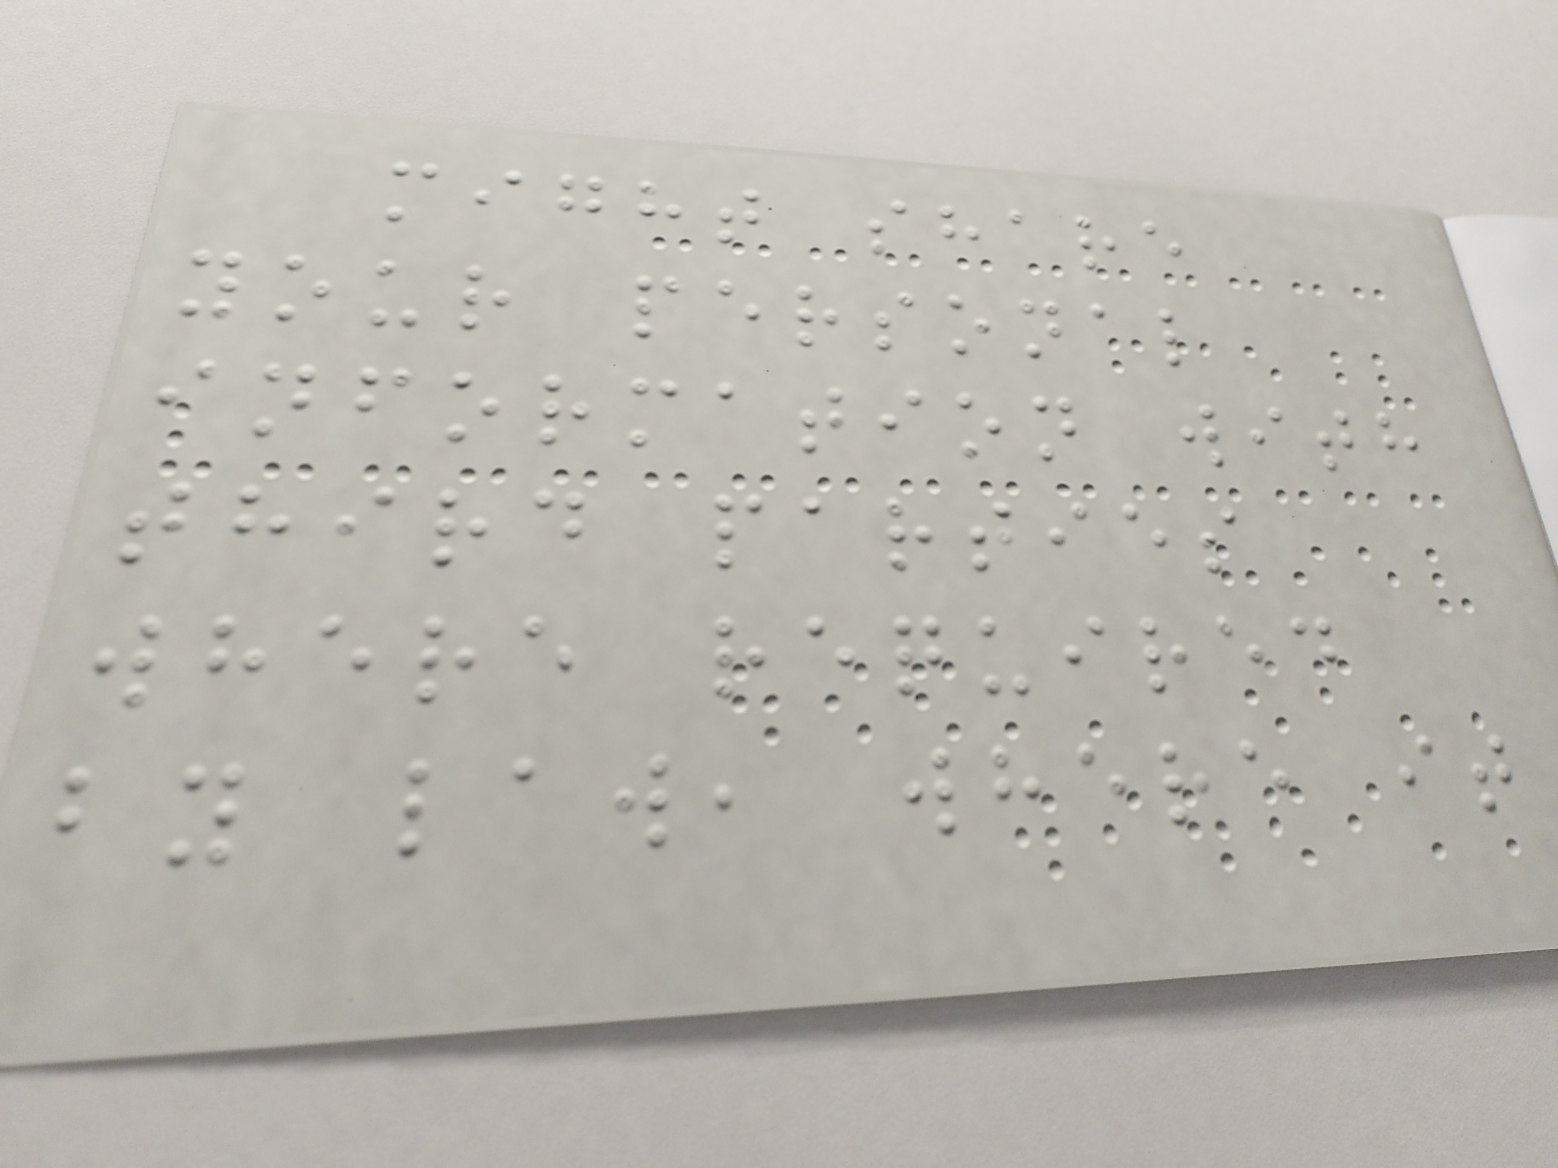might share
your personal
information with
third parties
where required
by law, where it
